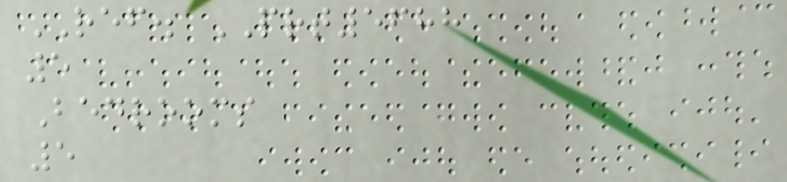REF. PRT5688
5
Bedrooms
5
